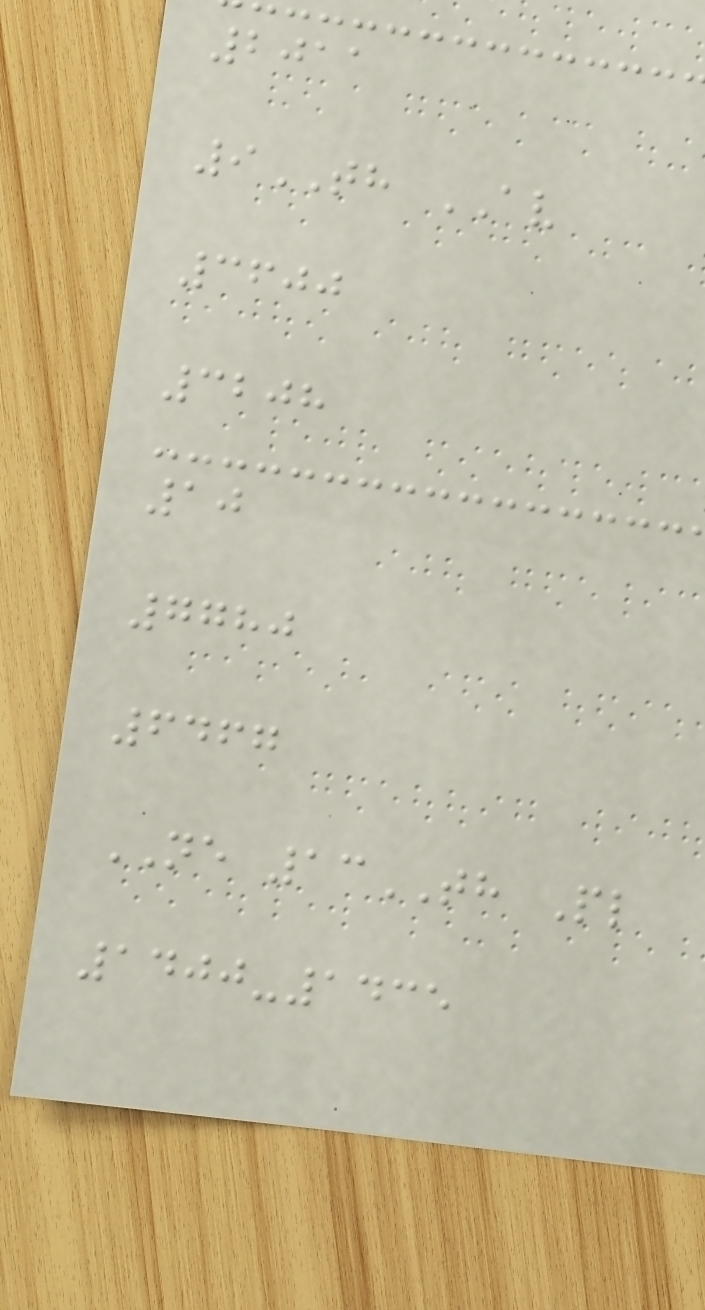2011
9TH AV
3600
3208
10
7780
6467
NE 13TH Pl
1400-1435
